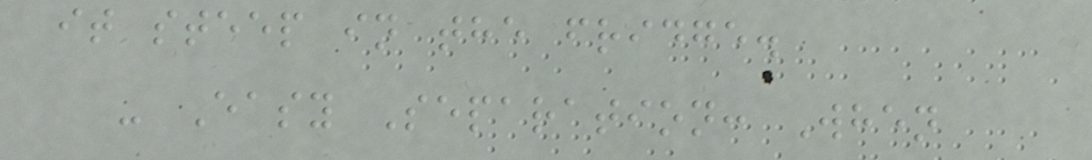it steep in the fridge.
- Easy Separation: When
